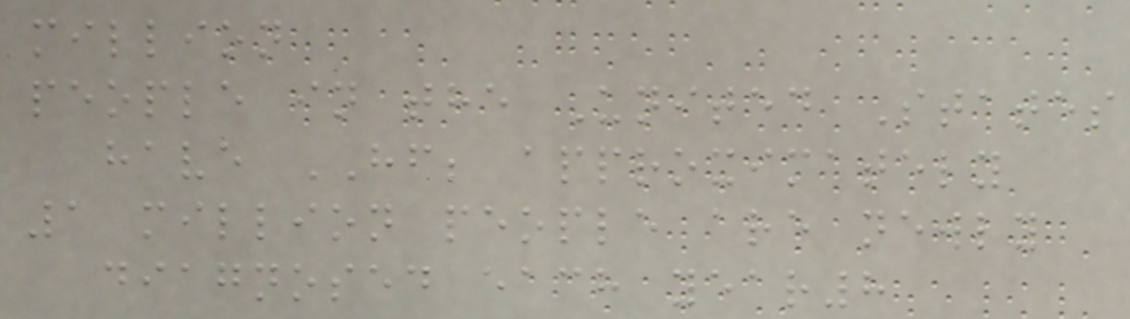million
people in the United States
have HF; approximately
1 million people are newly
diagnosed each year8
